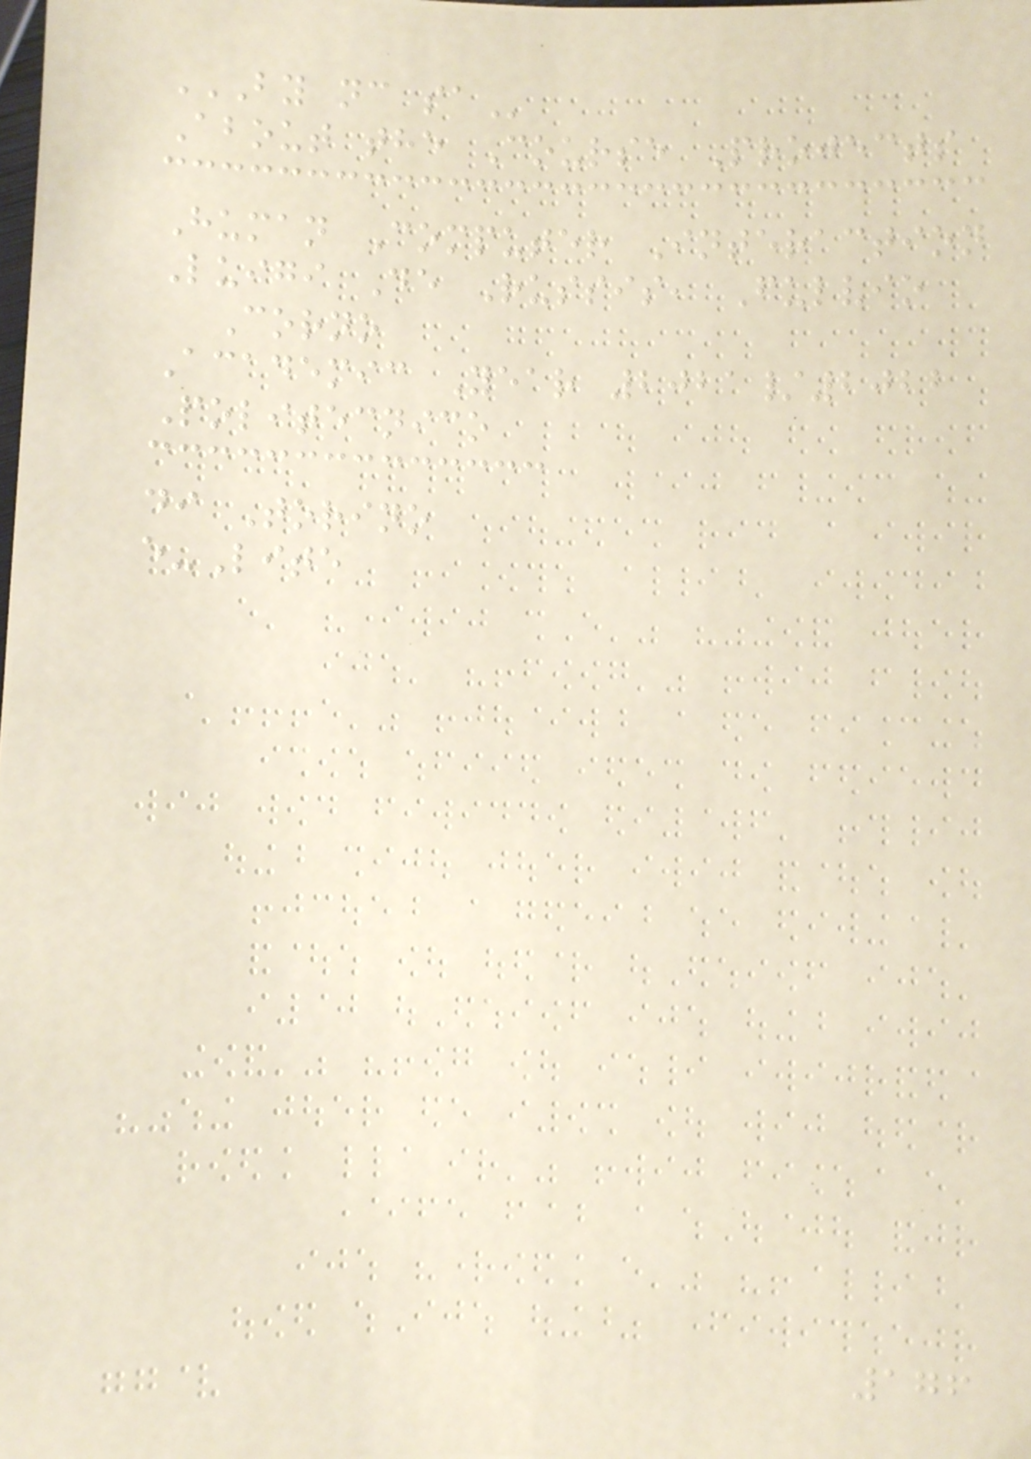BY NC SA
About the Course Projects
Human Computer Interaction
Luigi De Russis, Fulvio
Corno
Academic Year 2021/2022
Politecnico
di Torino
e-Lite
176
